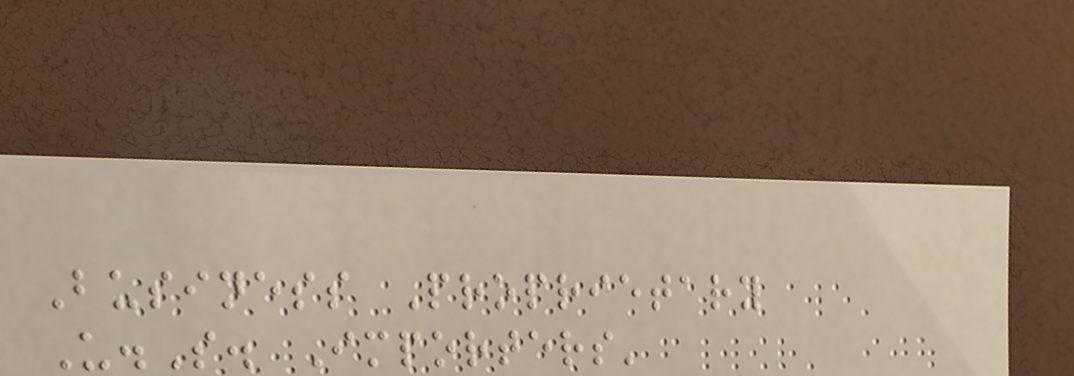Business Proprietary
U.S. Importers'
